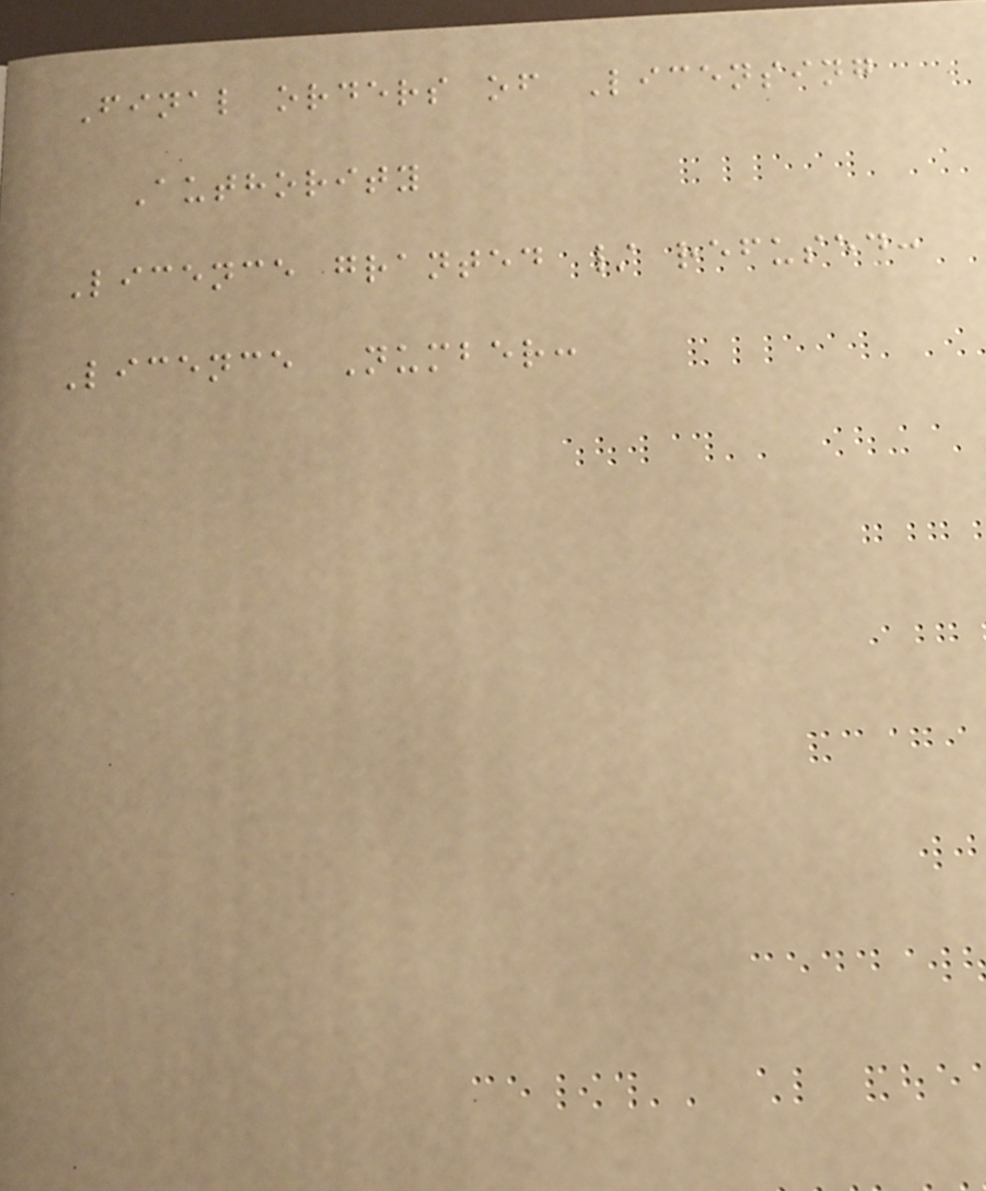Final orders of Licensing
Authority
Licence granted / refused:
Licence Number:
